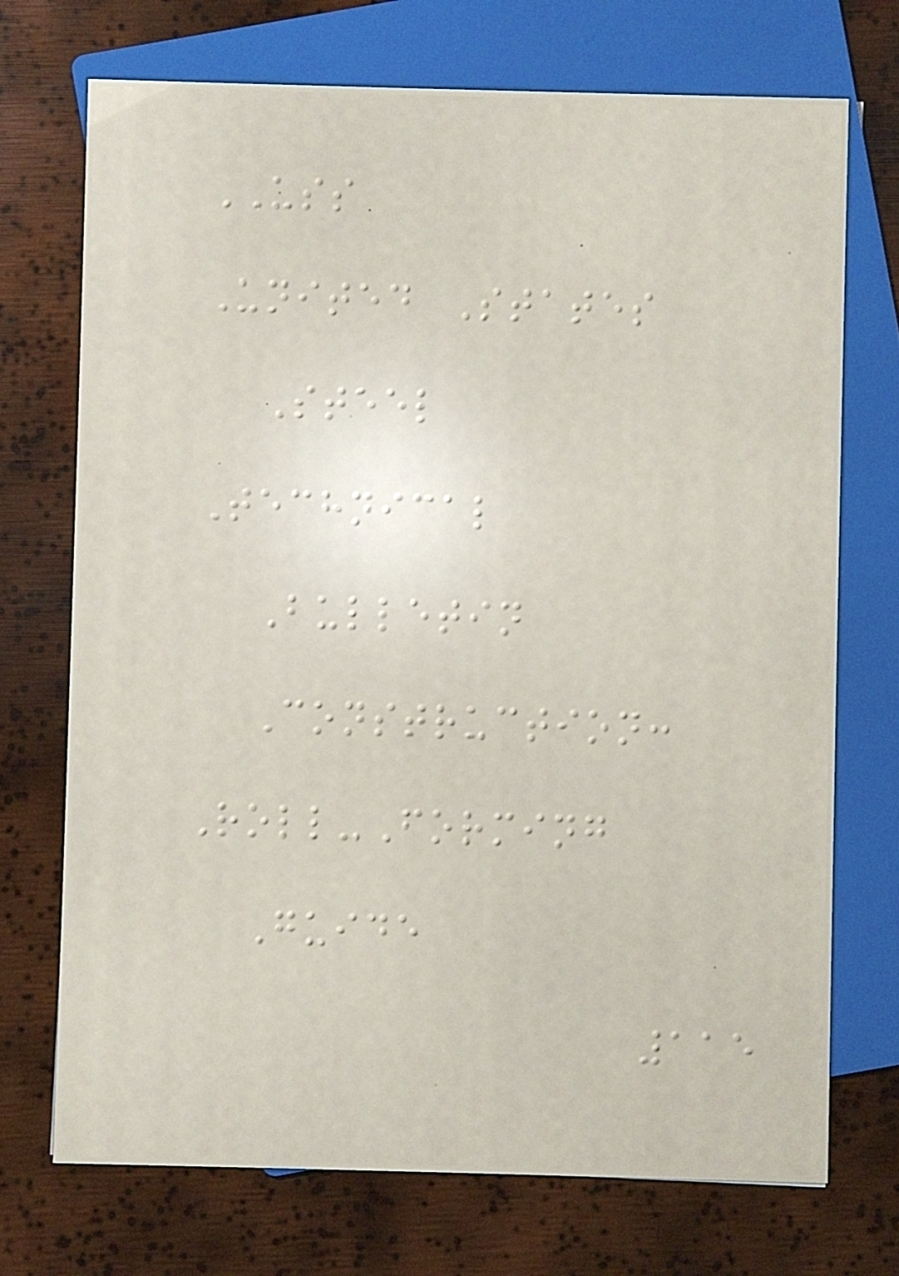USS
United States
Steel
Technical
Bulletin
Construction:
Roll-Forming
Guide
115
